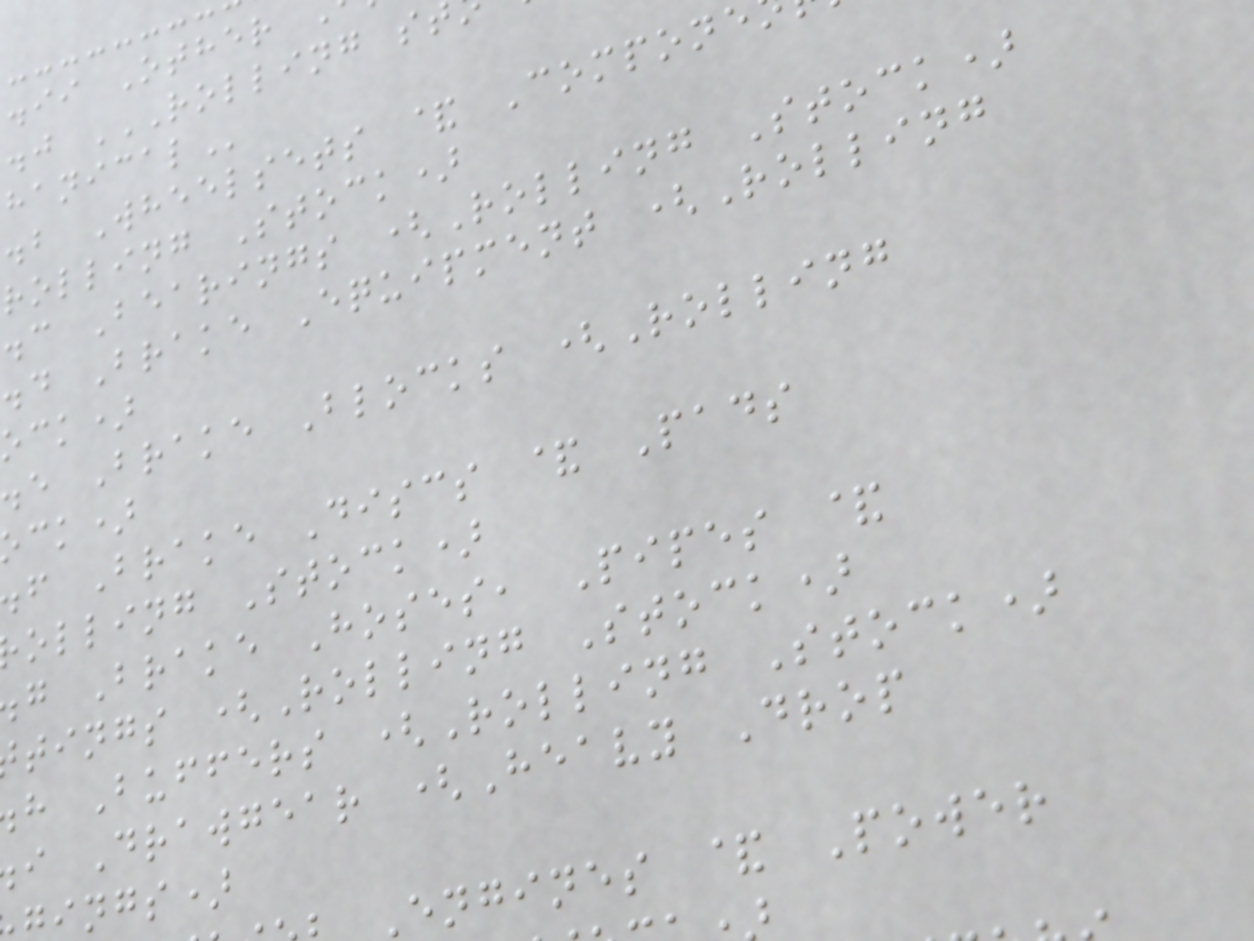.ii Other
.b Wheelsets & Compone
rolling Stock)
.c Bearings (Rolling Stock)
.d Brake Equipment (Rolling
ock)
.e Brake Blocks (Rolling
ck)
f Brake Discs & Pads
olling Stock)
g Brake Hoses, Pipes &
tings (Rolling Stock)
h Buffers (Rolling Stock)
i Drawgear (Heavy Drop
ings)
Engines & Power
